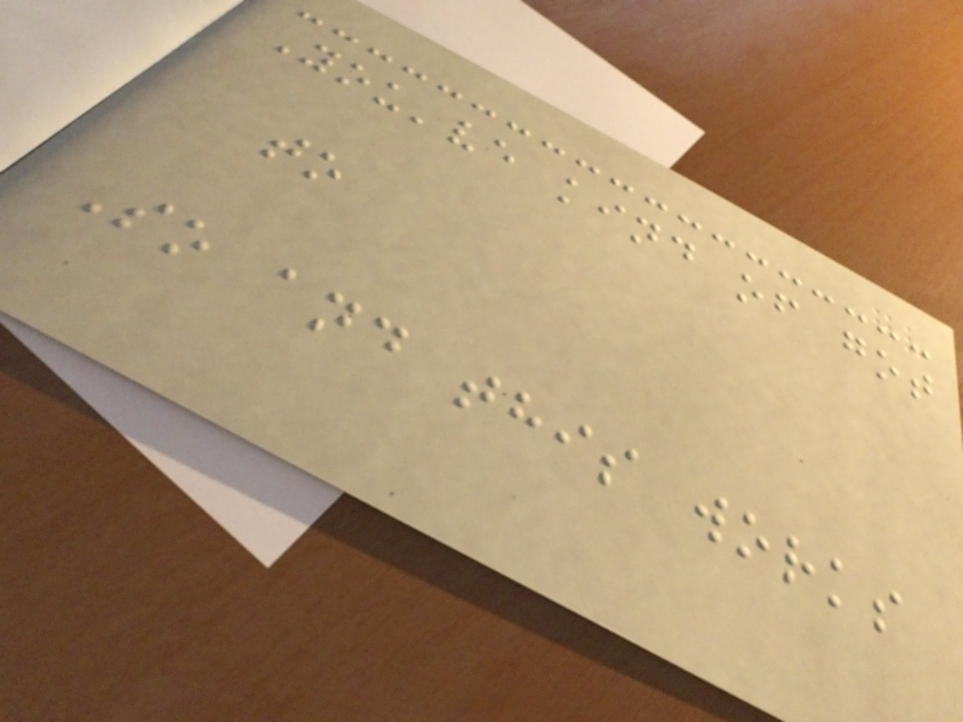You've kind of got
to
So and this works
